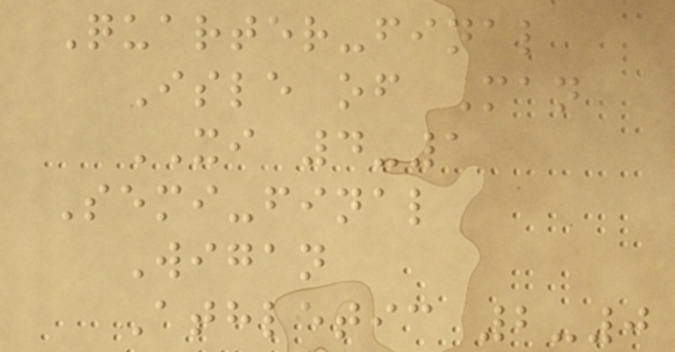Quarter-final
Isle of Man
XI 4-1
Semi-final
Wigan
Athletic 2-0
